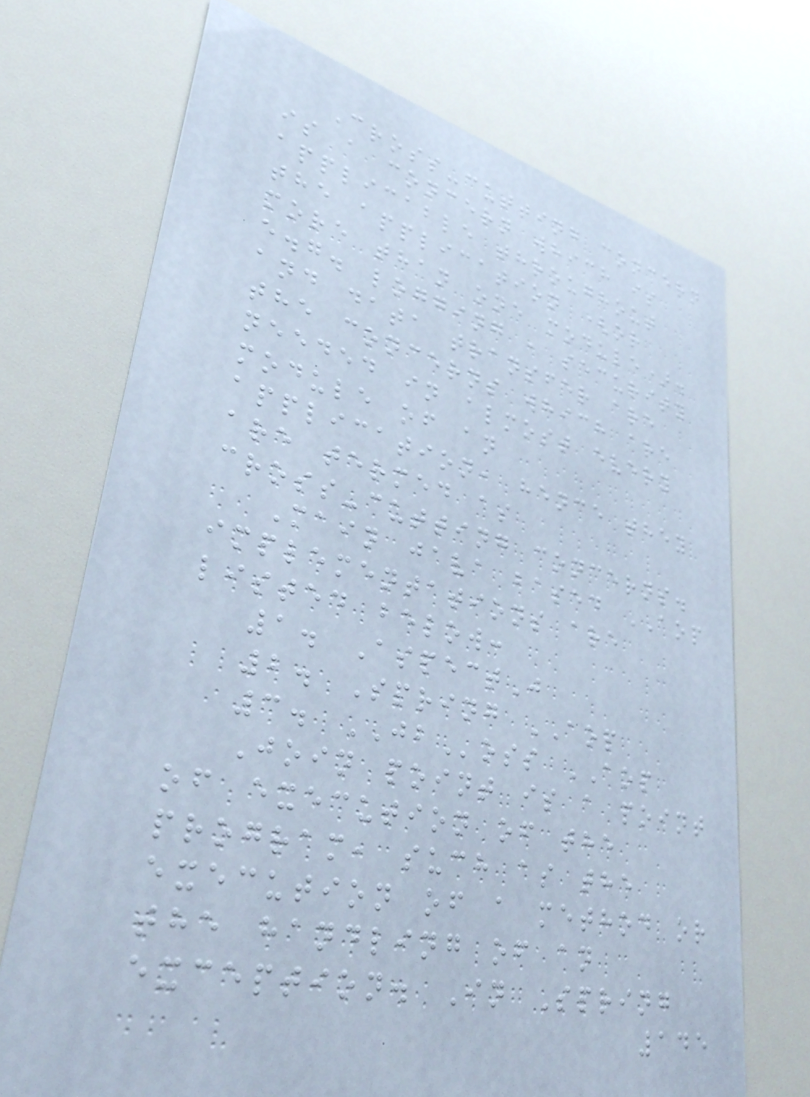Cross-cutting concern
is a concern which is
applicable throughout
the application (or
more than one module).
e.g. logging , security
and data transfer are
the concerns which are
needed in almost every
module of an
application, hence they
are termed as
cross-cutting concerns.
Main java based AOP
implementations are
listed below:
1. AspectJ
2. Spring AOP
3. JBoss AOP
Join point is a point
of execution of the
program, such as the
execution of a method or
the handling of an
exception. In Spring
145
